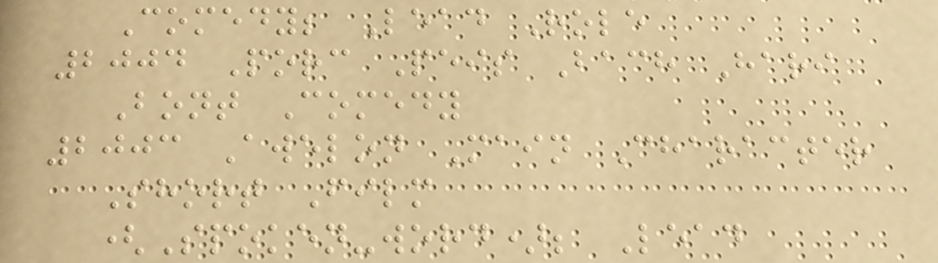Comedy; Lead Role
2004 Porc Peis Bach Hari
Bont Comedy
2003 Awelon Main Character
Short Film
(Spoken-word); Lead
